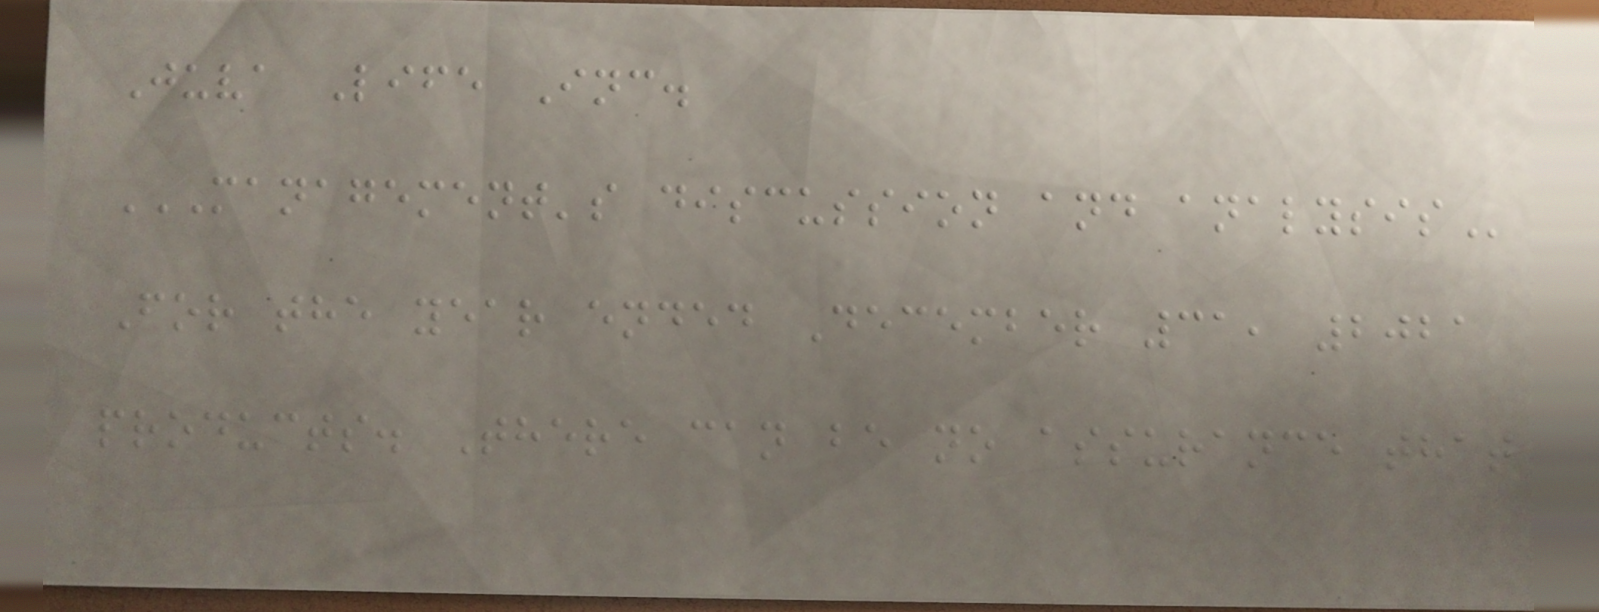Juva Life Inc.
MANAGEMENT'S DISCUSSION AND ANALYSIS
For the year ended December 31, 2021
products. There can be no assurance that
